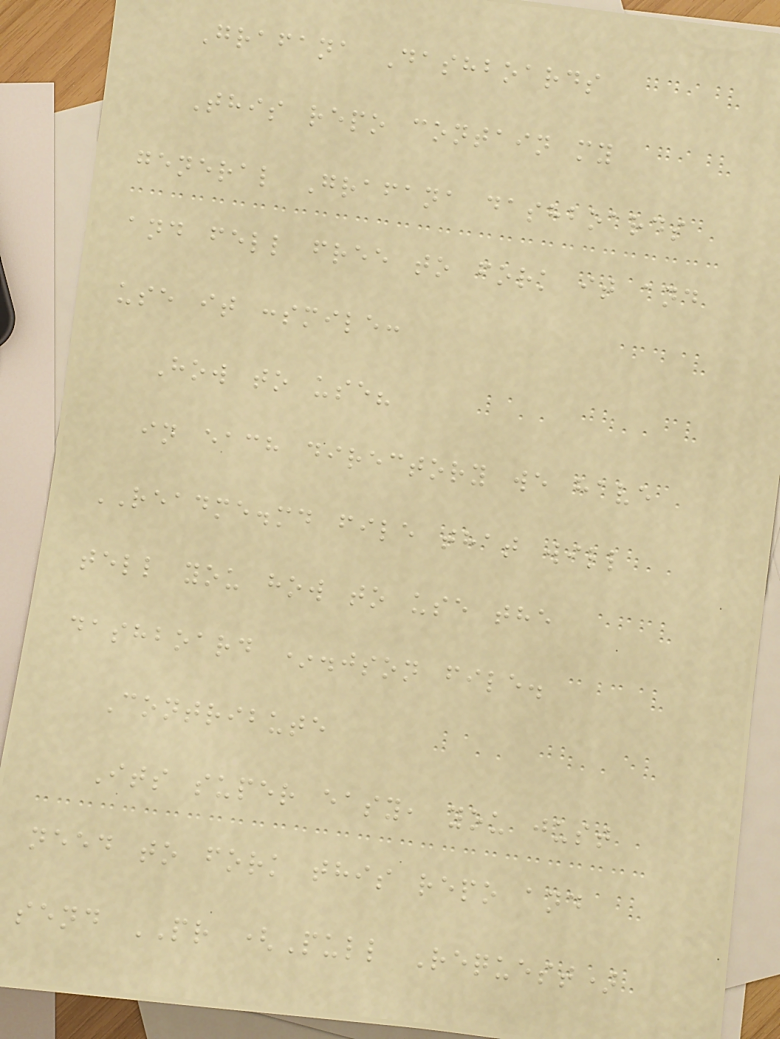Grafana Dashboards
This repo contain my
general Grafana dashboards
and fell free to fork it and
use it :smile:
How to use?
in each directory we have
README.md file that will
tell you how to use the
dashboard *.json file.
Contribute
Its super easy, you just
need to fork this repo and
send PR (Pull Request)
